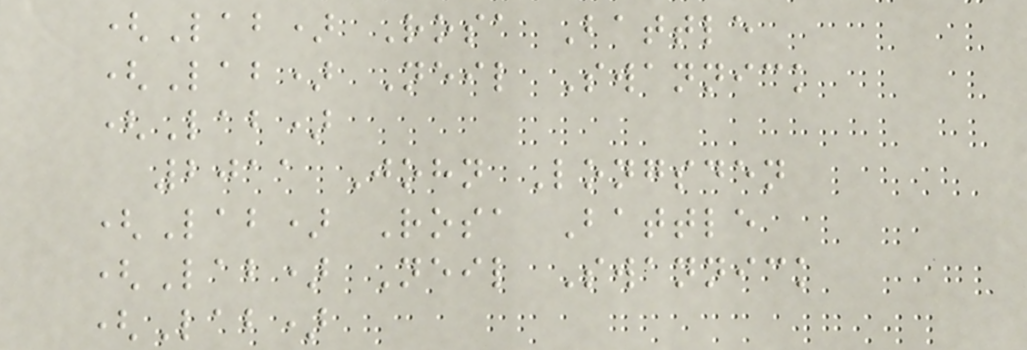(Lab) Rosa Battle
(Lab) Neil Swannick
(Lab)
2011 John Longsden
(Lab) Rosa Battle
(Lab) Neil Swannick
(Lab)
